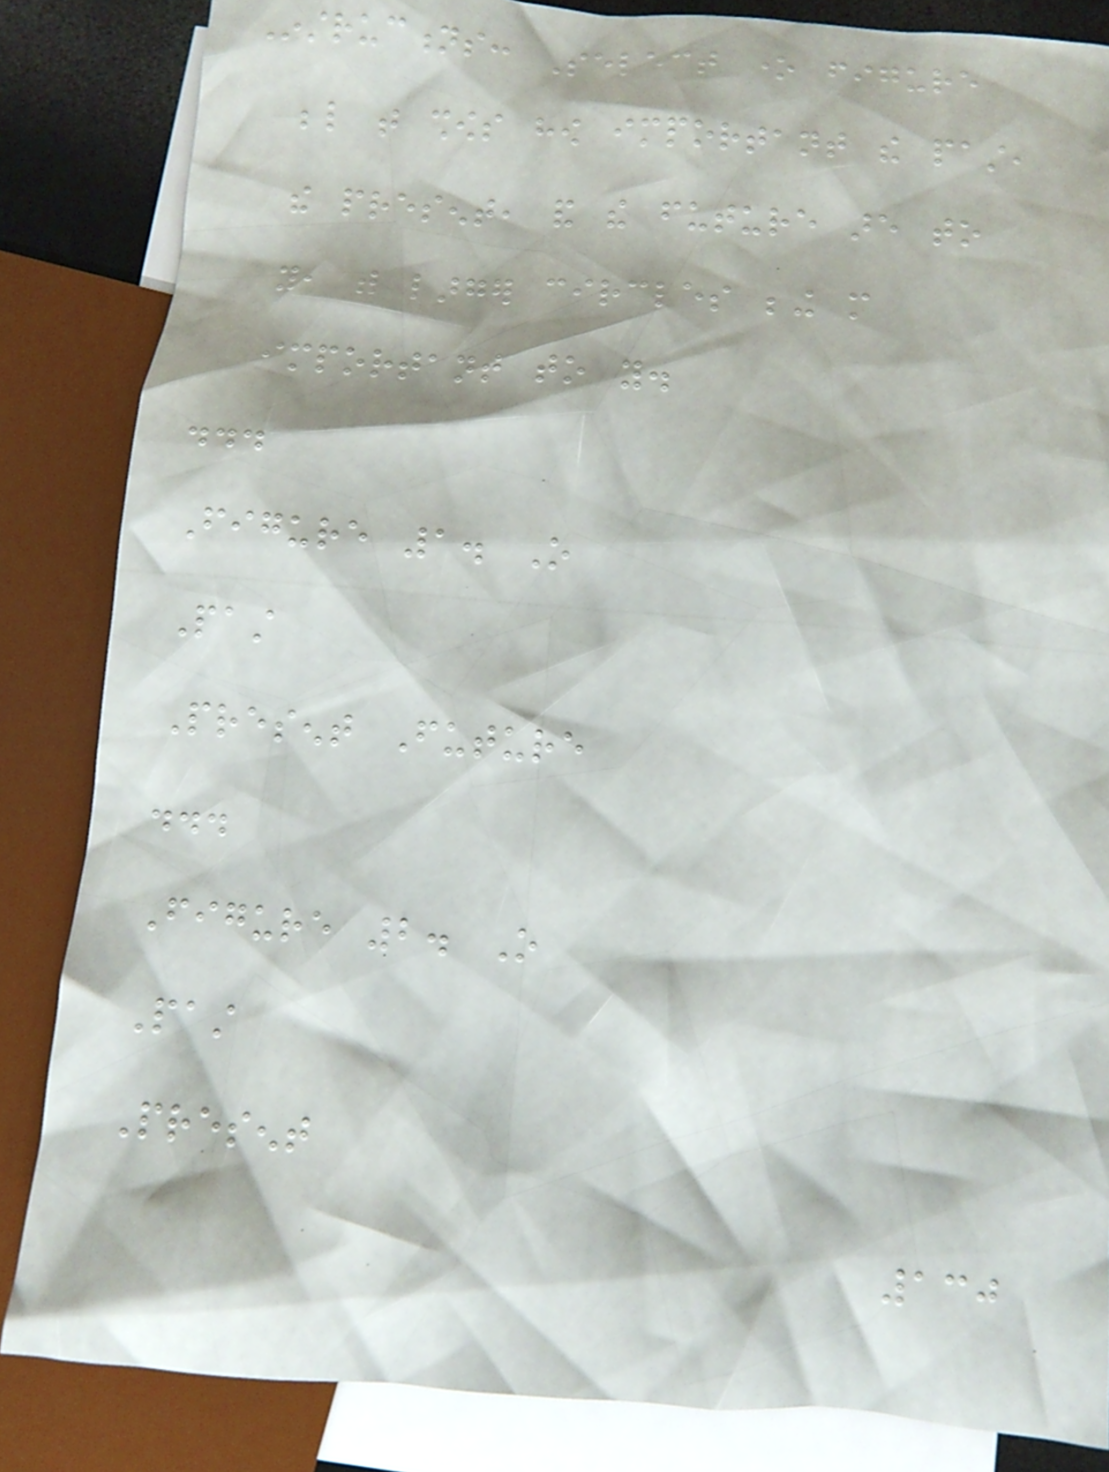Instructions: Select one figure
below that shows how important the past,
the present, and the future are to
you, with larger circles being more
important to you.
...
Figure 1. O
Past
Present Future
...
Figure 2. O
Past
Present
130
